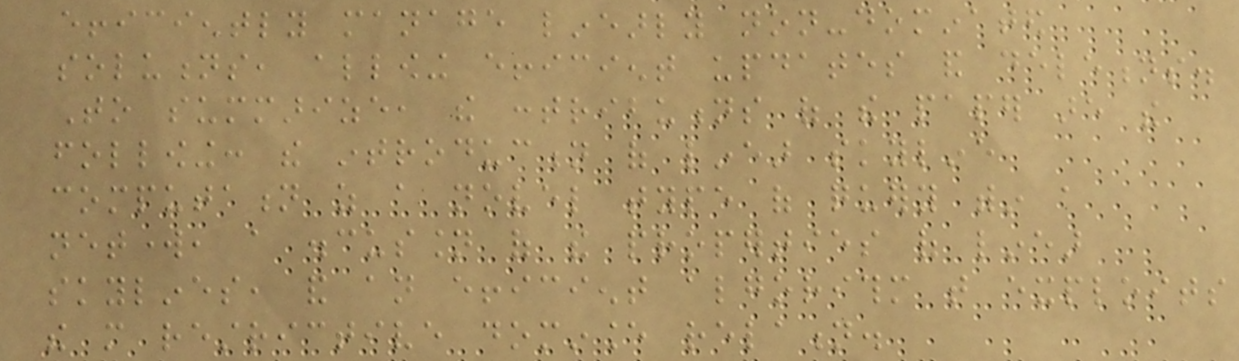efficiently manage linearly non-dominated
solutions, allowing efficient updates and deletions.
To summarize, the contributions of the paper are the
following: the introduction of linear skyline
computation as a novel type of query within a
network, a discussion of the properties of linear
skylines, and an efficient algorithm that exploits
the more restrictive dominance relation.
